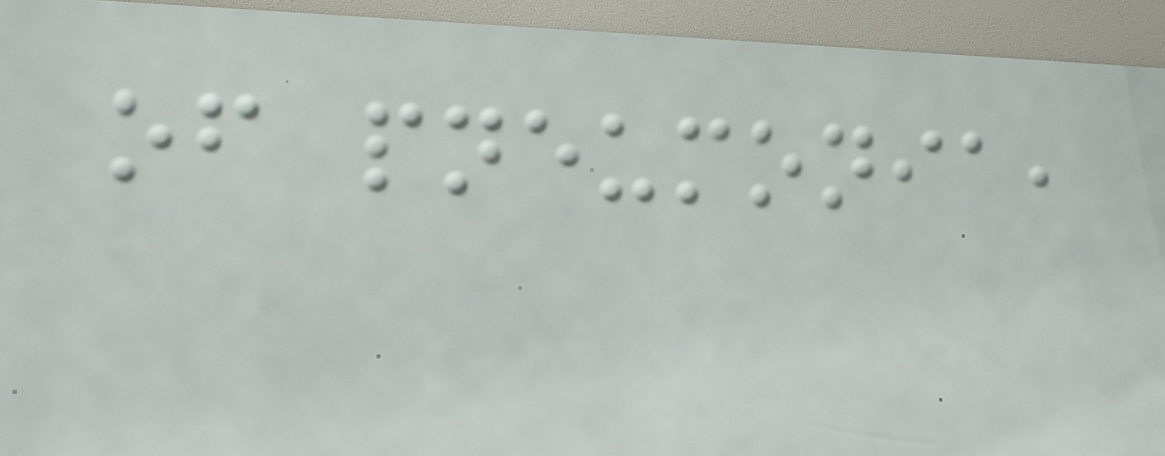of pneumonia,
